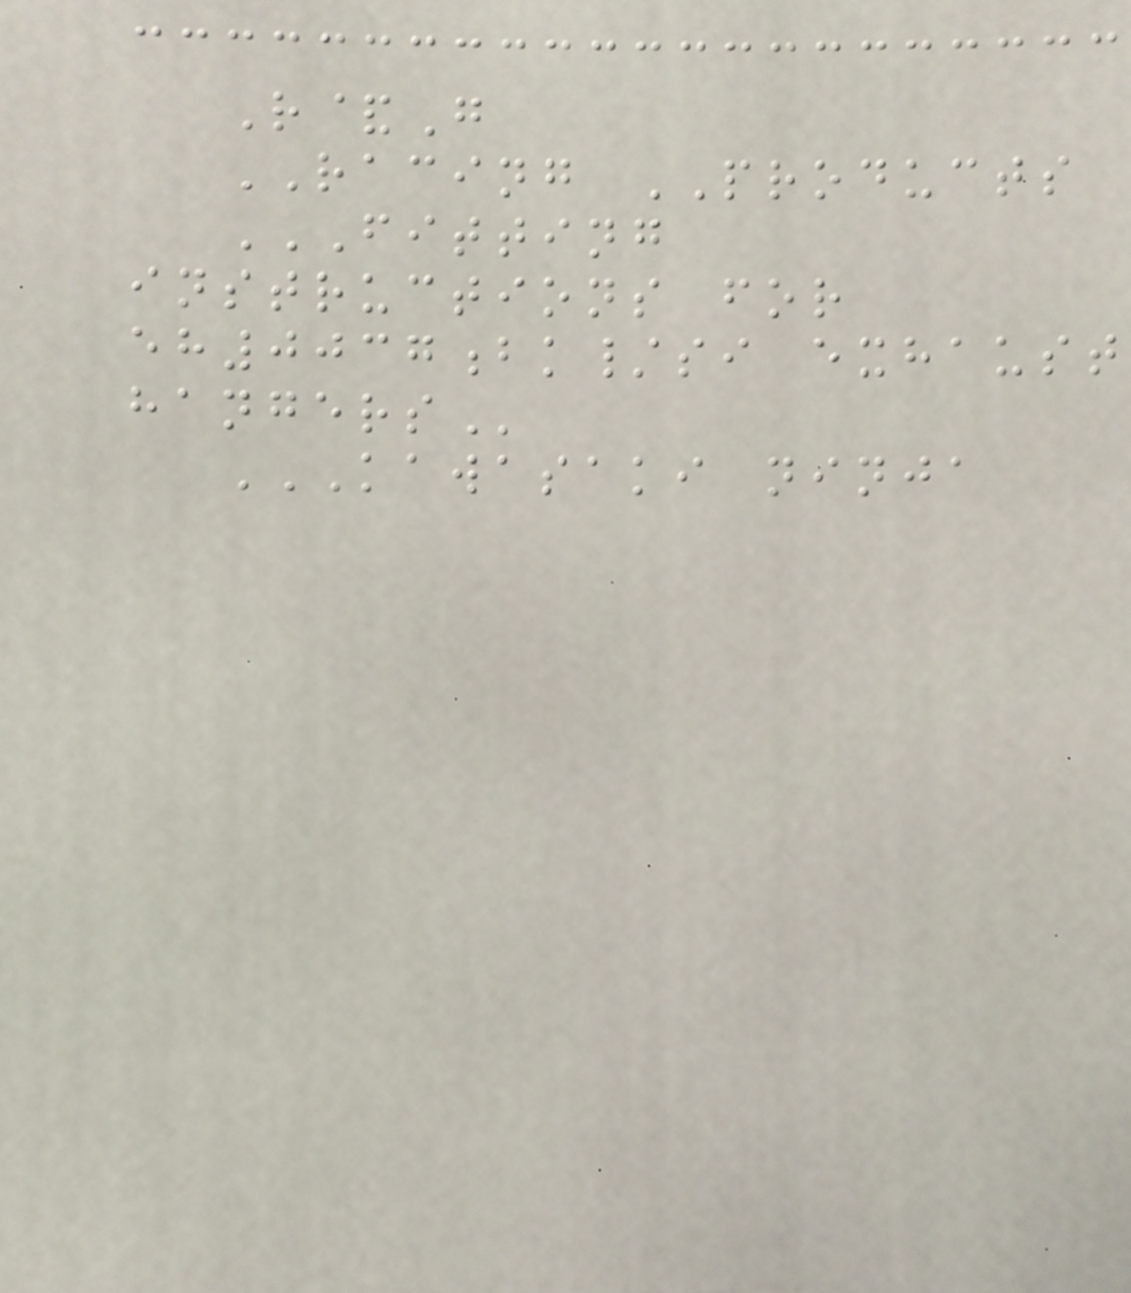R&G
RACING PRODUCTS
FITTING
INSTRUCTIONS FOR
EH0037BK/SI EXHAUST
HANGERS
KAWASAKI NINJA
